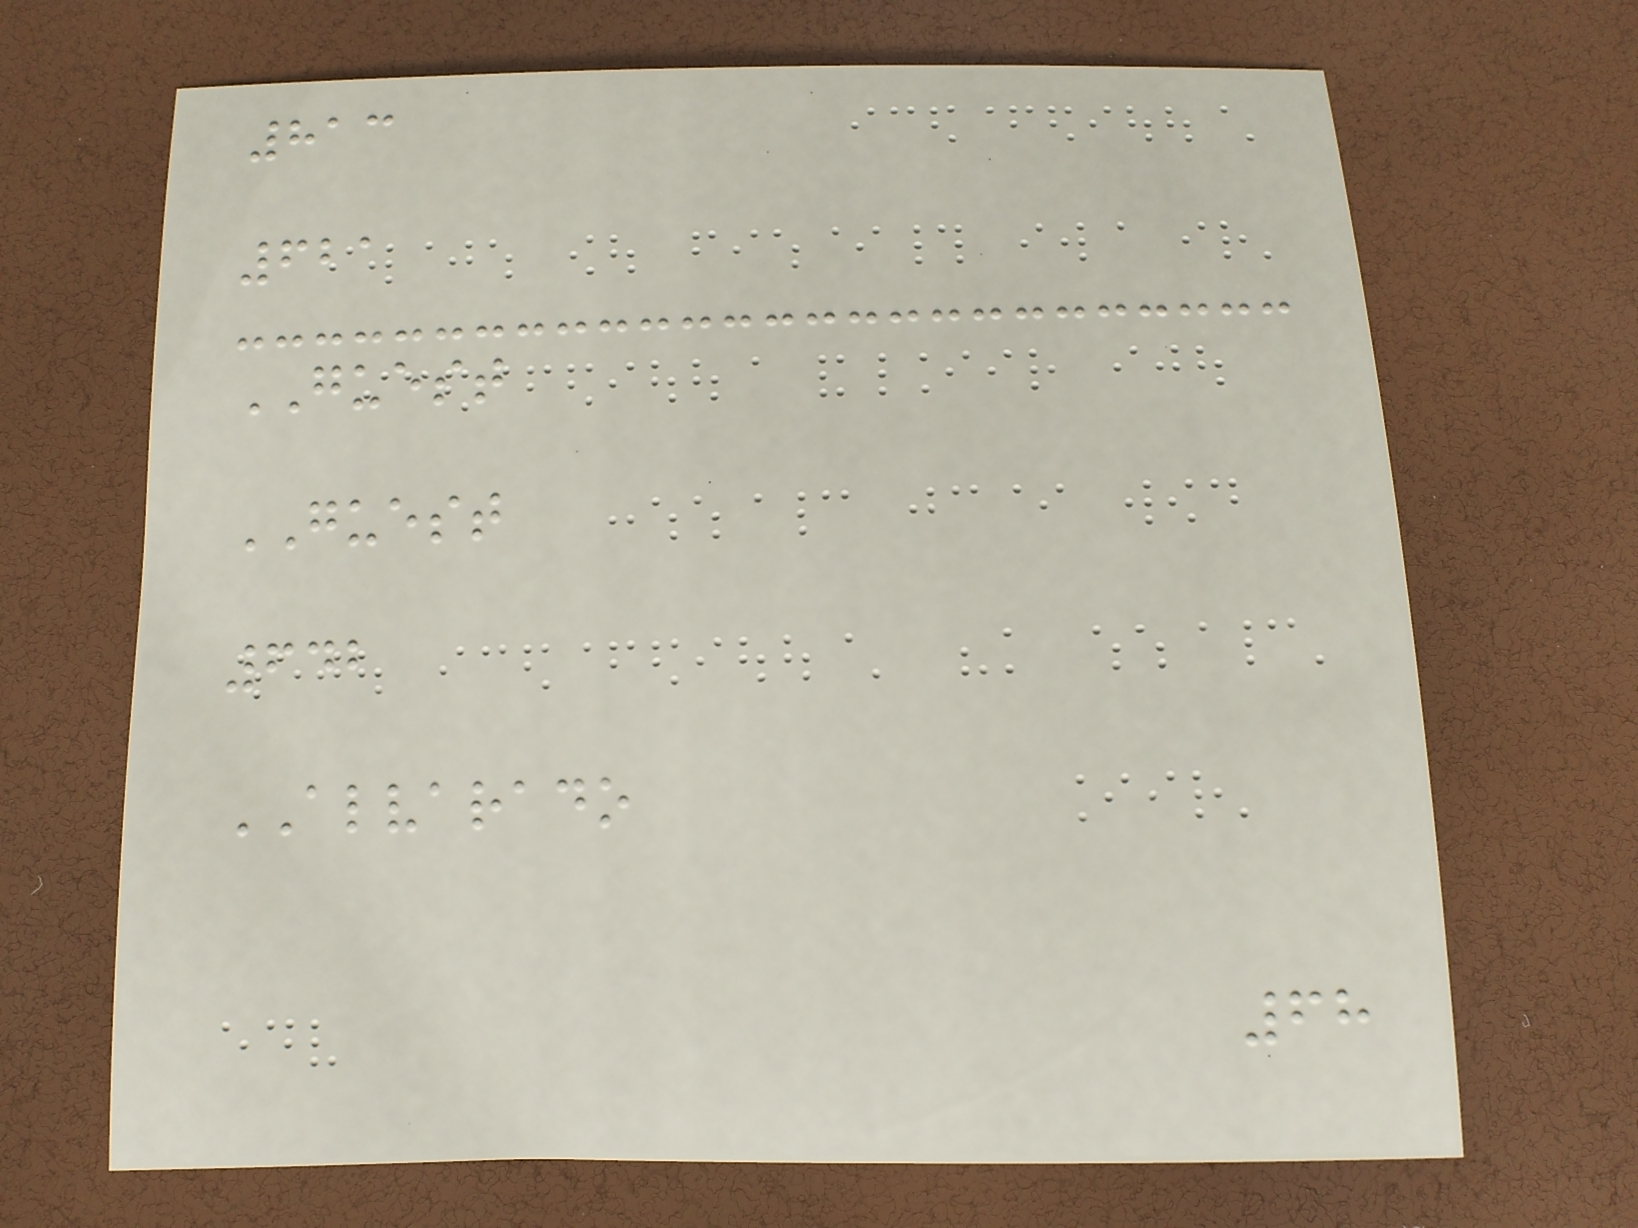813
621
GUEST
GUEST
642
ALVARADO
68
